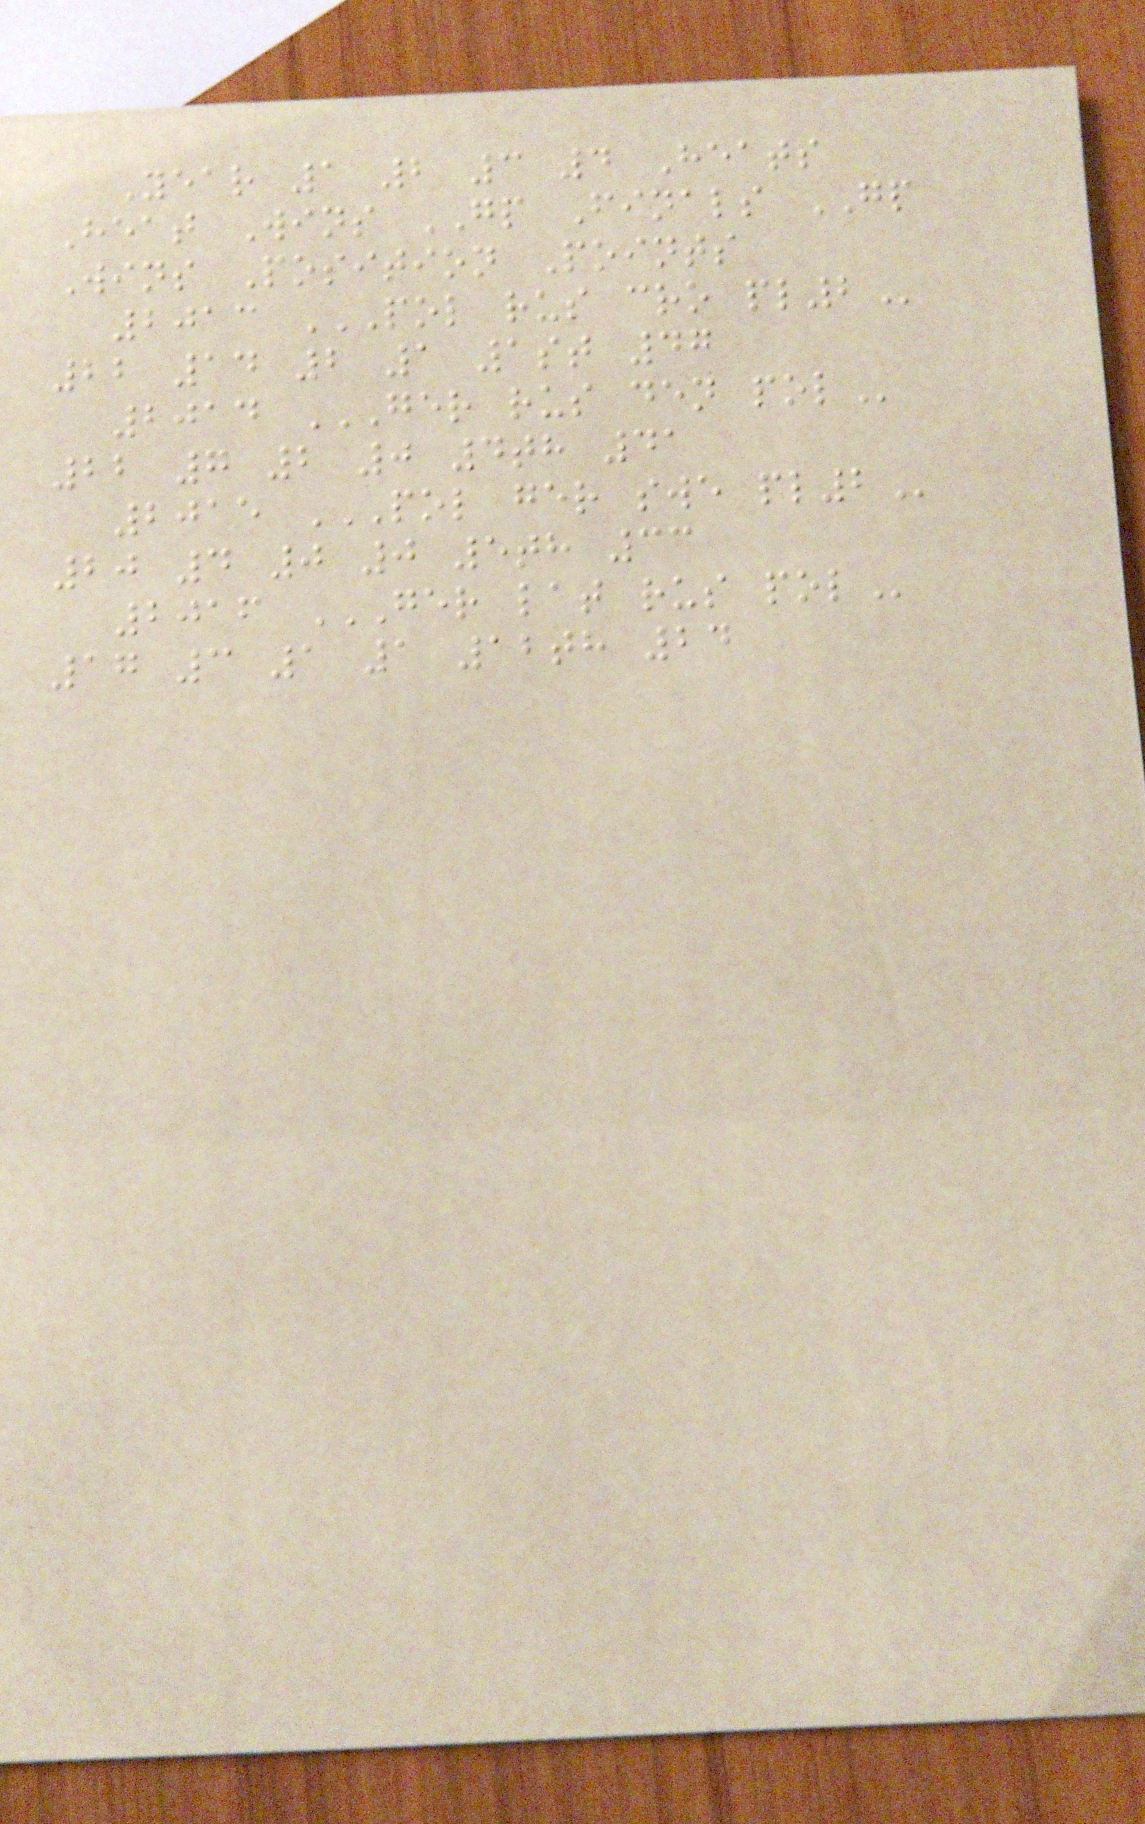Year 1 2 3 4 Heats
Heat Wins GP Finals GP
Wins Position Points
2013 POL RUS CRO PL2
22 14 2 1 1st 47
2014 GER RUS DEN POL
22 7 2 0 4th 41
2015 POL GER SWE PL2
20 4 0 0 5th 33
2016 GER LAT RUS POL
17 3 1 1 12th 24
